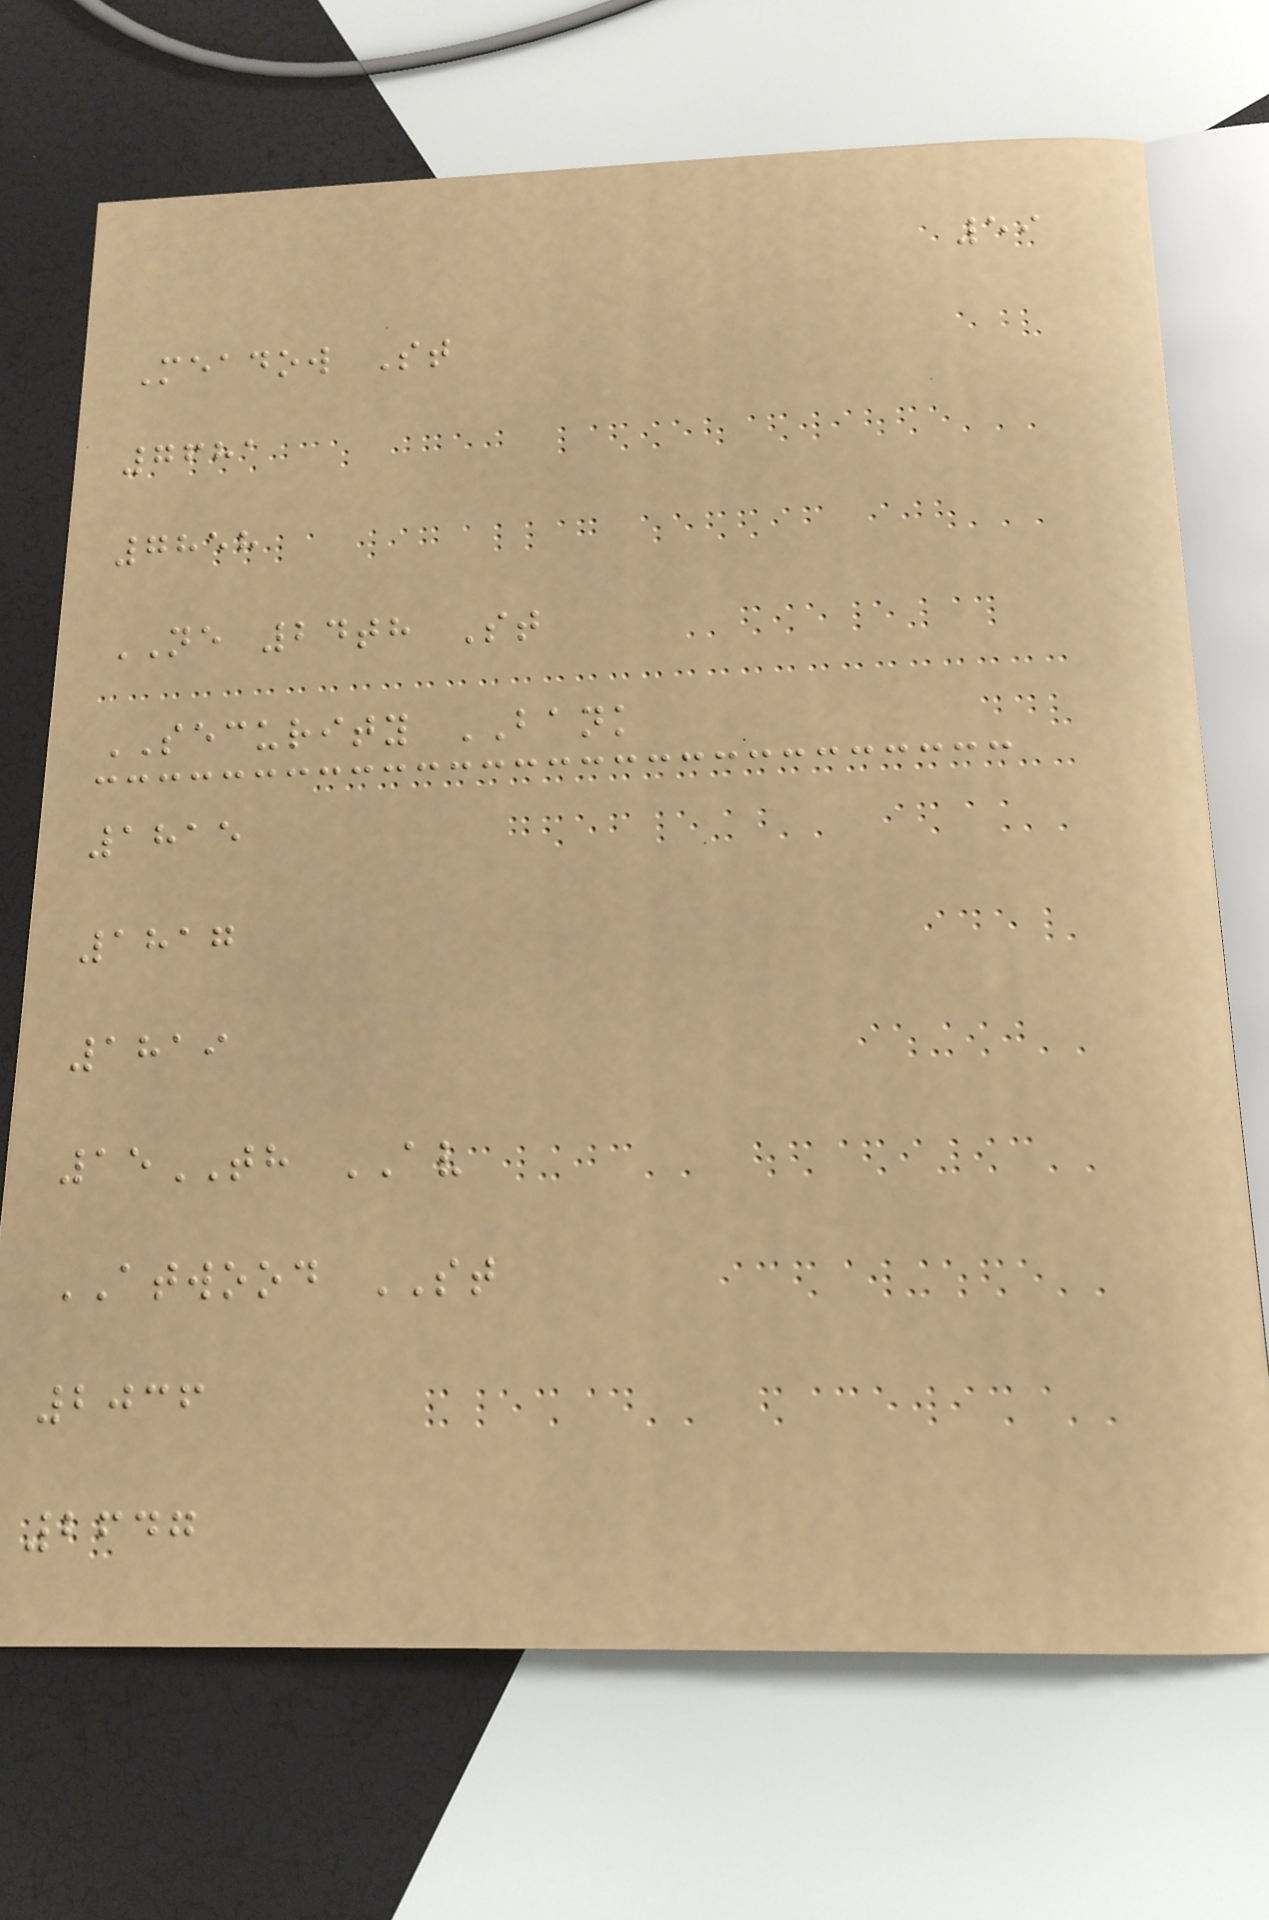59
Meadow St
7681
7858
NE 24th St
SECURITY BANK
1815
1817
1819
15TH AV
ATWOOD ST
2036
2647
